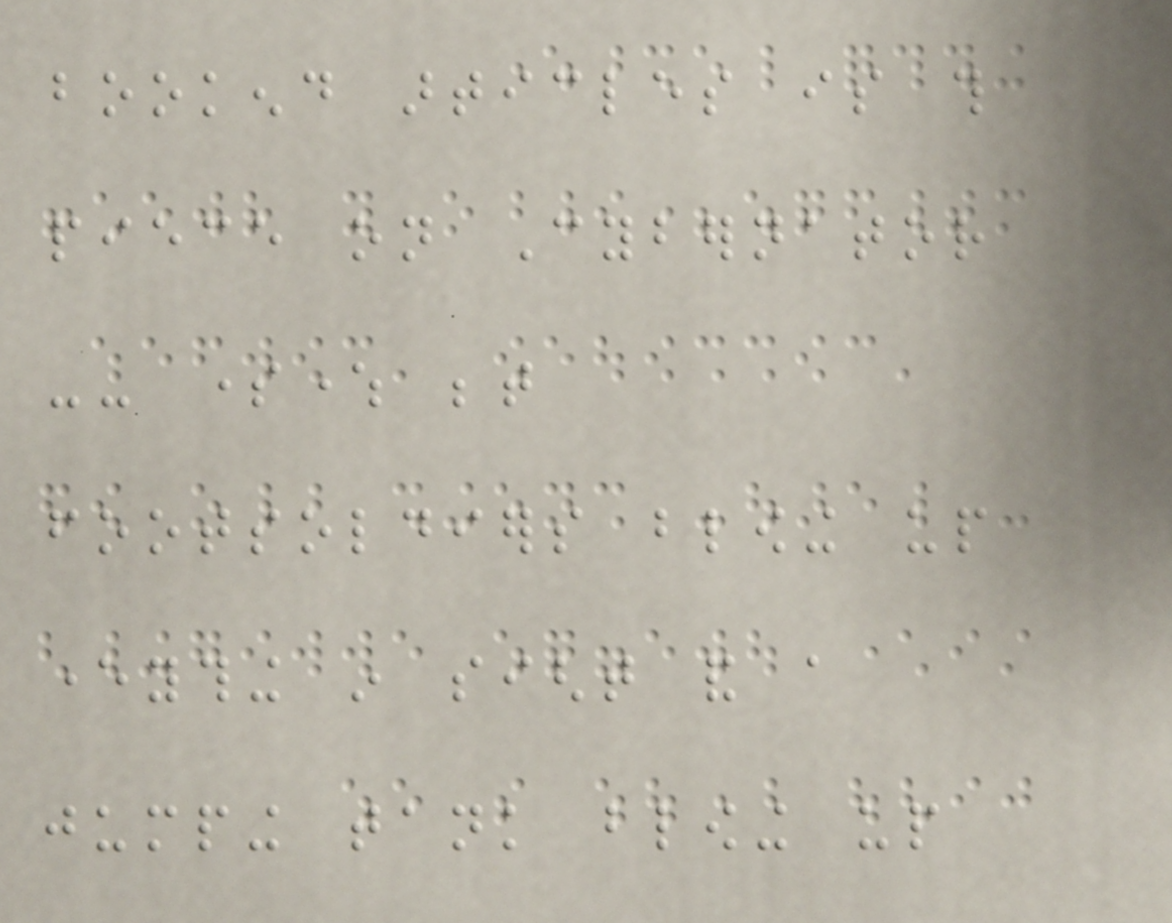bookend articles is this
piece on Cybernator
-- somewhere between
footsoldiers blowing up
everything in sight and a
jumping tank blowing up
